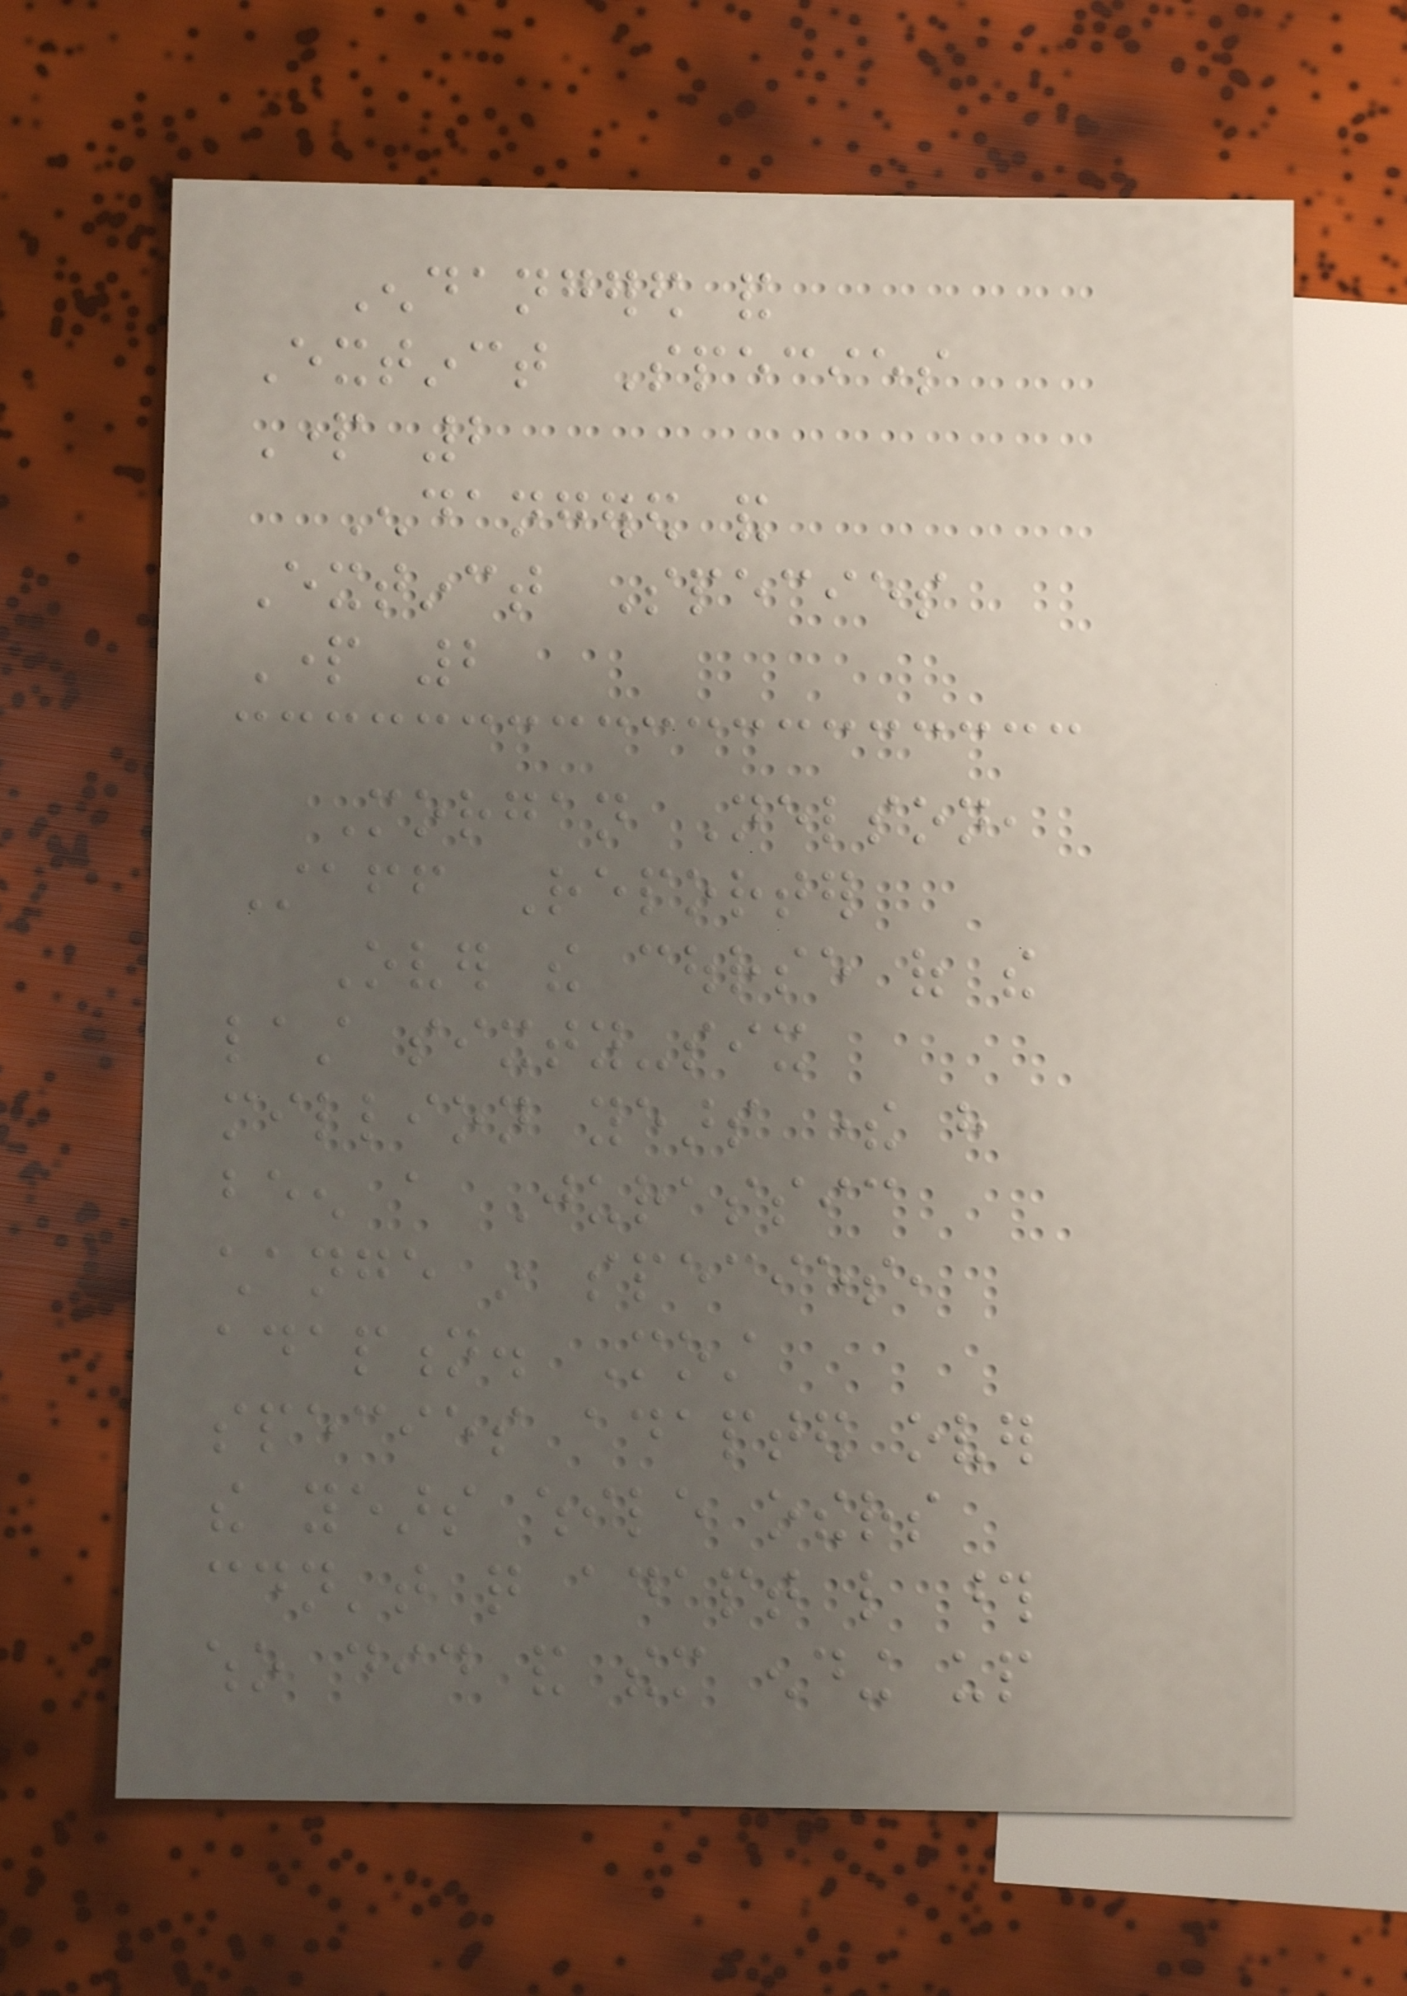Endangered and
Extinct Species
Part 2
Endangered and
Extinct Species
Part 2
Morgan Nelson,
Staff Reporter
Over the course of the
last sixty-six
million years there have
been a Jurassic
change in species,
adaption. Most
species adapted over
the years while others
couldn't quite adapt like those
who did and them ending up
